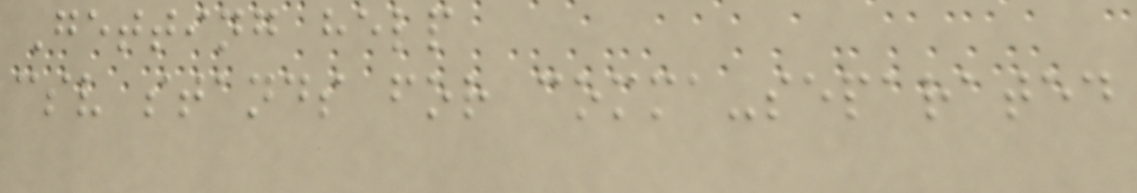Getting help
csv stands for comma-separated
